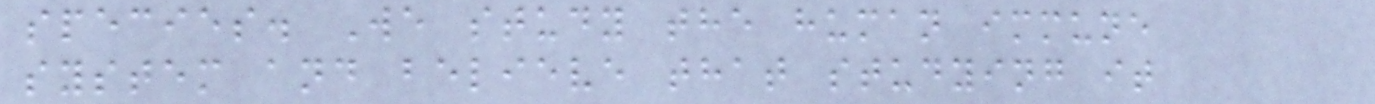species. We study the human immune
system and believe that studying it
